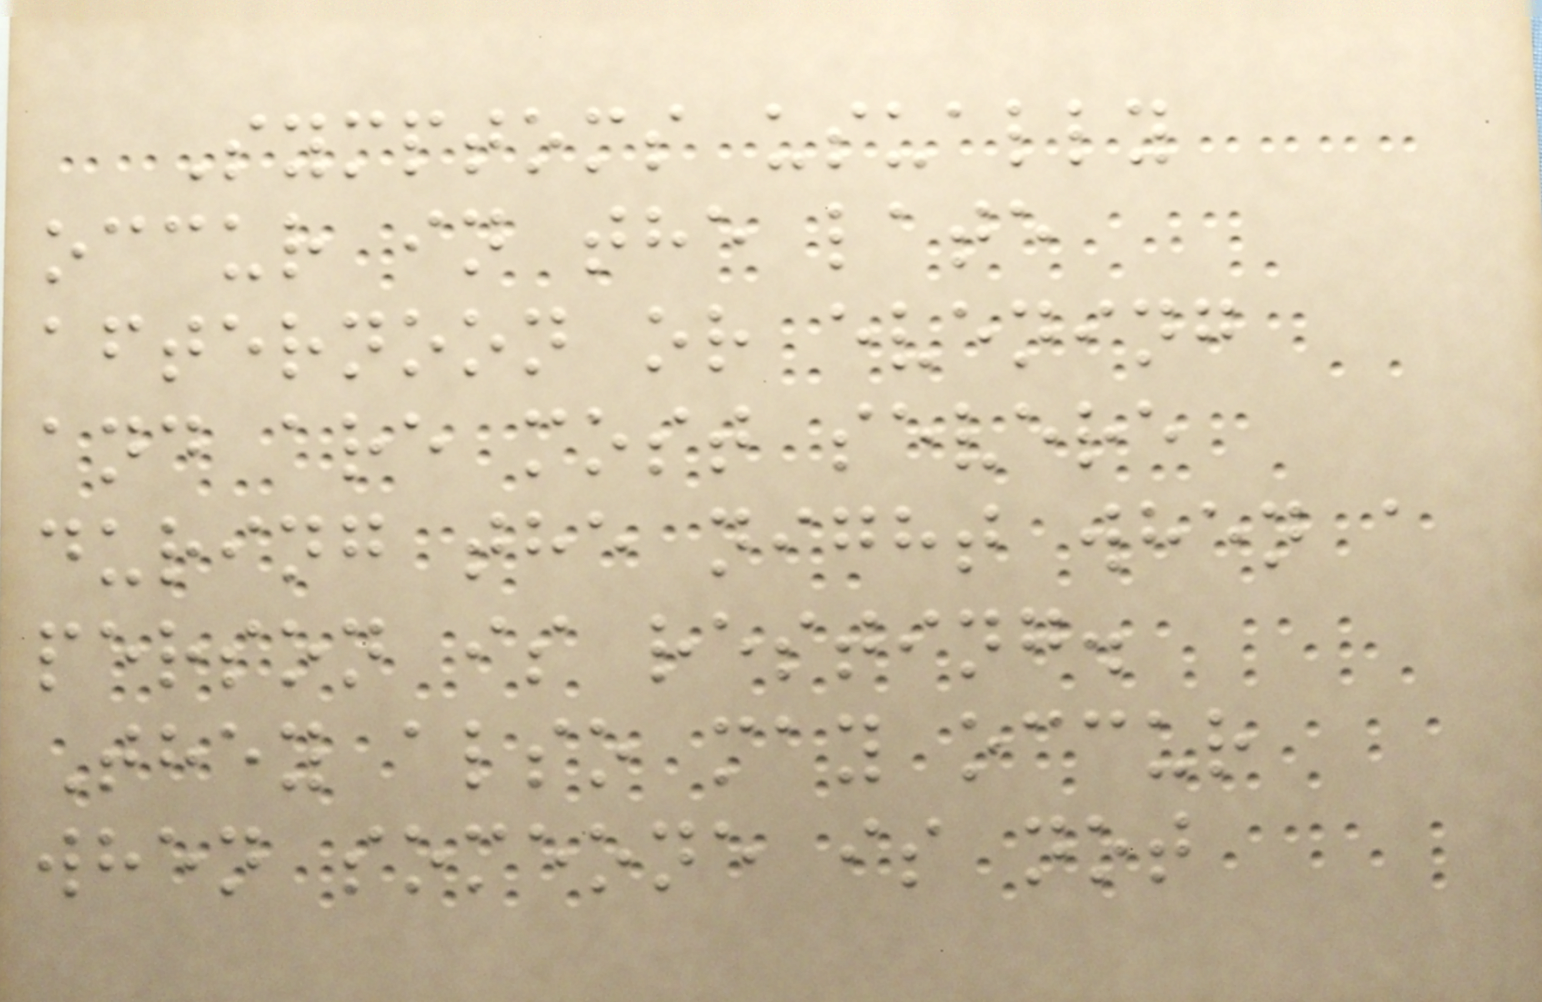Symptoms usually
occur in the late
afternoon or evening
and are most severe
during the night when a
person is resting.
They also may occur
when someone is not
